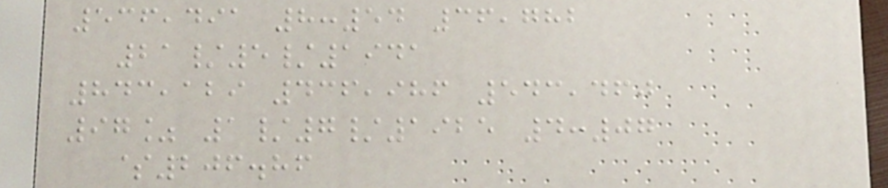536,491 8:54 36,782
21/5/1941
843,129 436,986 543,460
97% 1/7/1925 4:07
$206.86
